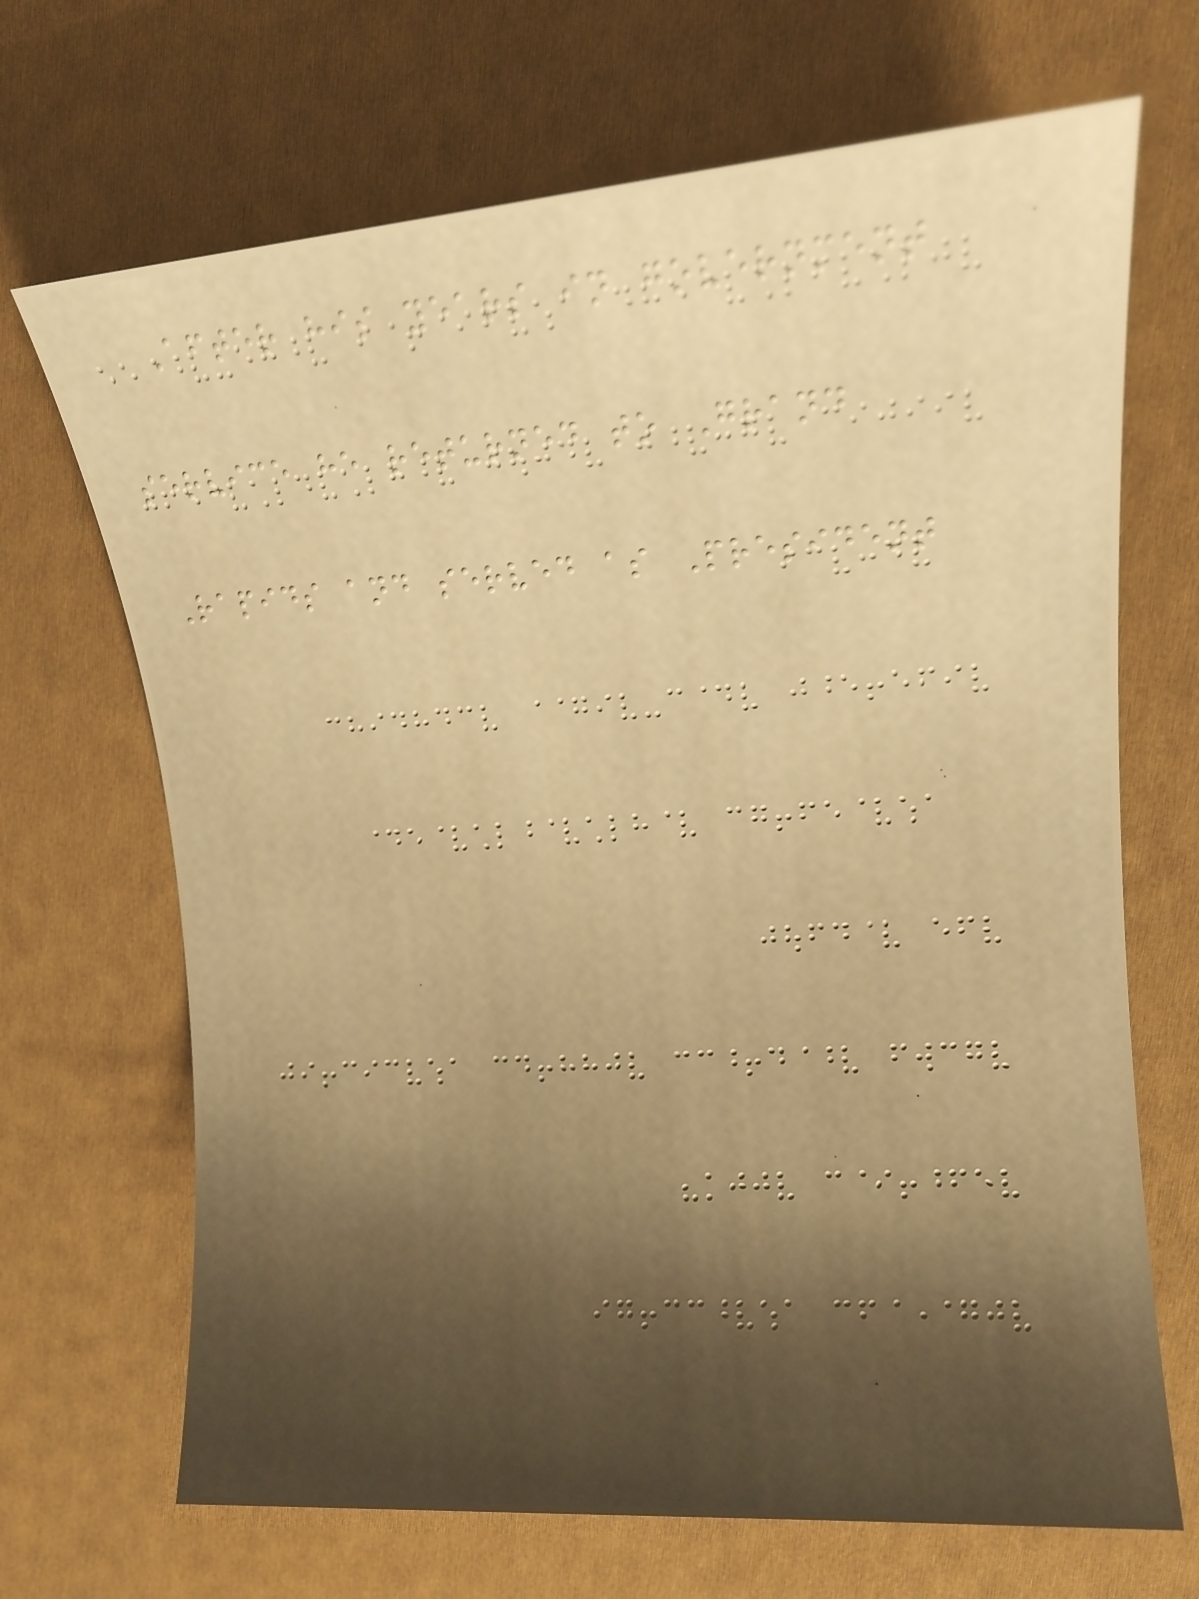After his years in government
service he returned to Grand
Rapids and served as President
